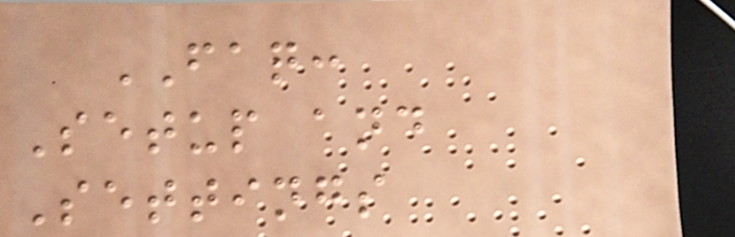FAQ:
Setup and
Settings
